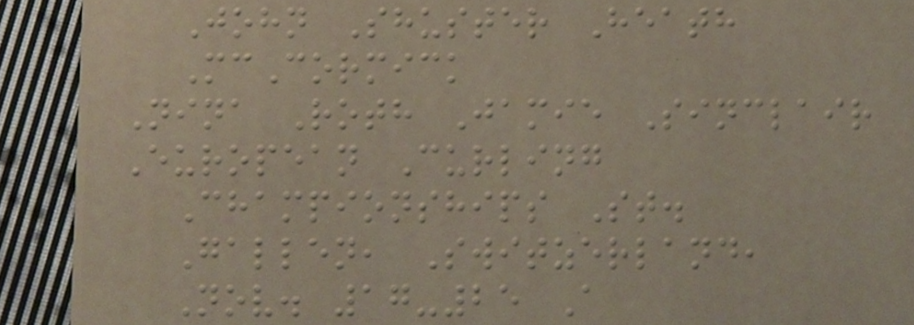John Shuster Heath
McCormick
Nina Roth Jamie Sinclair
European Curling
Championships St.
Gallen, Switzerland,
Nov. 17-25 A
